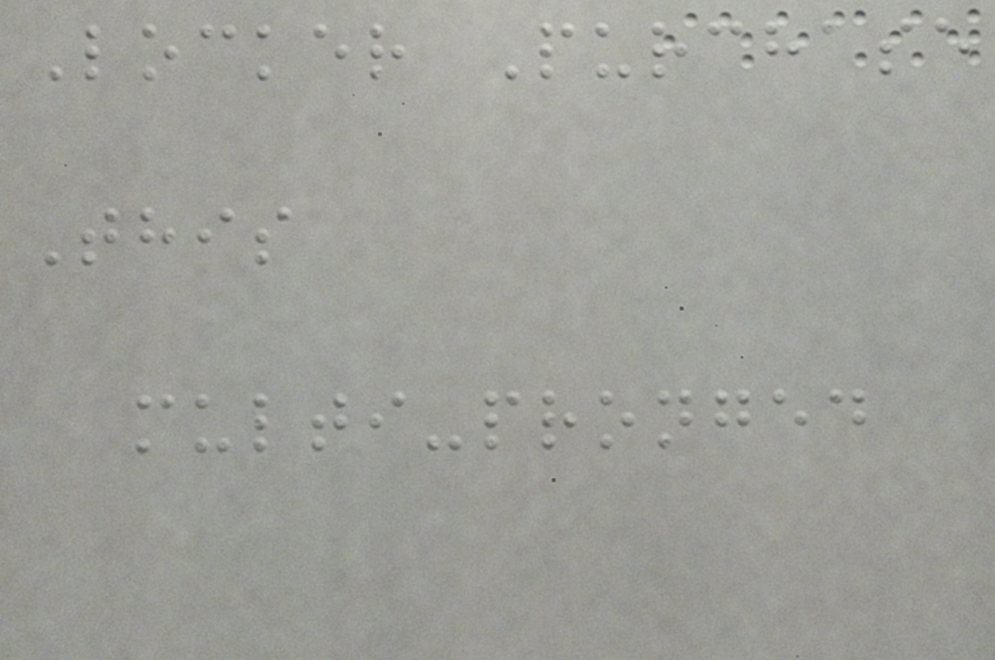Locker Purchase
This
multi-pronged
